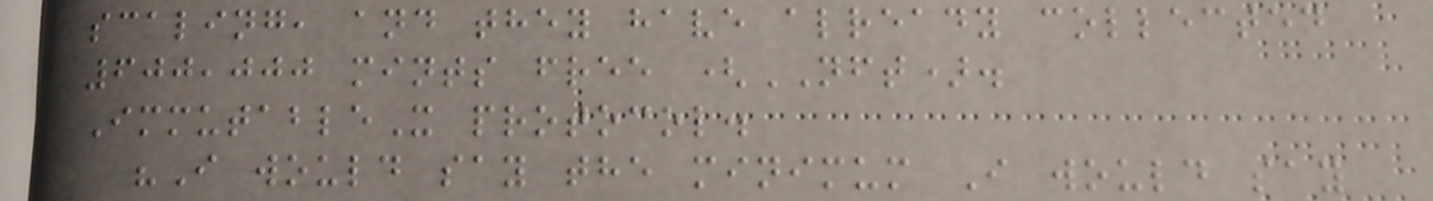scaling, and they have already collected
600,000 mints free (NFT).
ImmutableX protocol.
"I would say the minimum I would say
